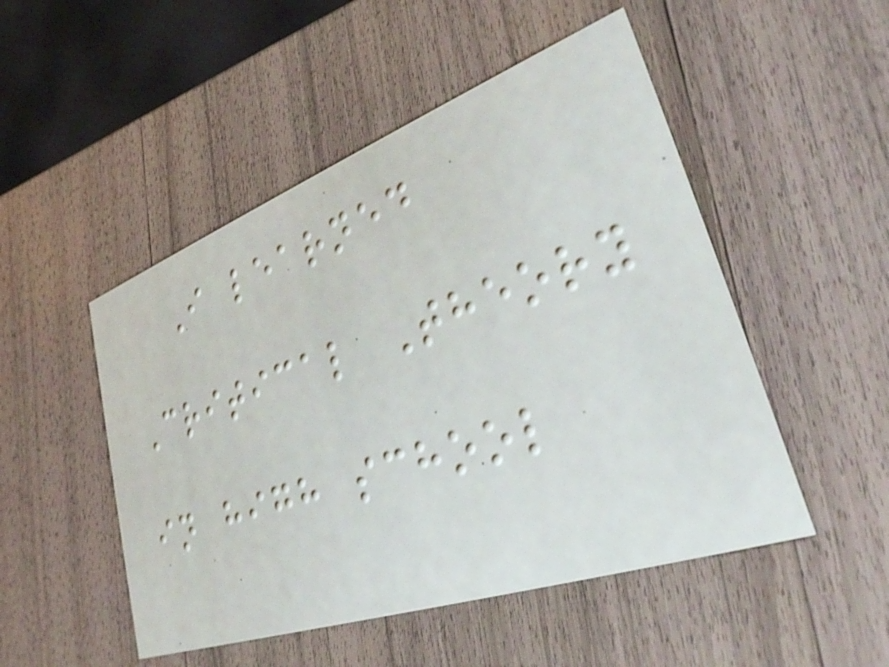I learned
Critical Theory
in high school
